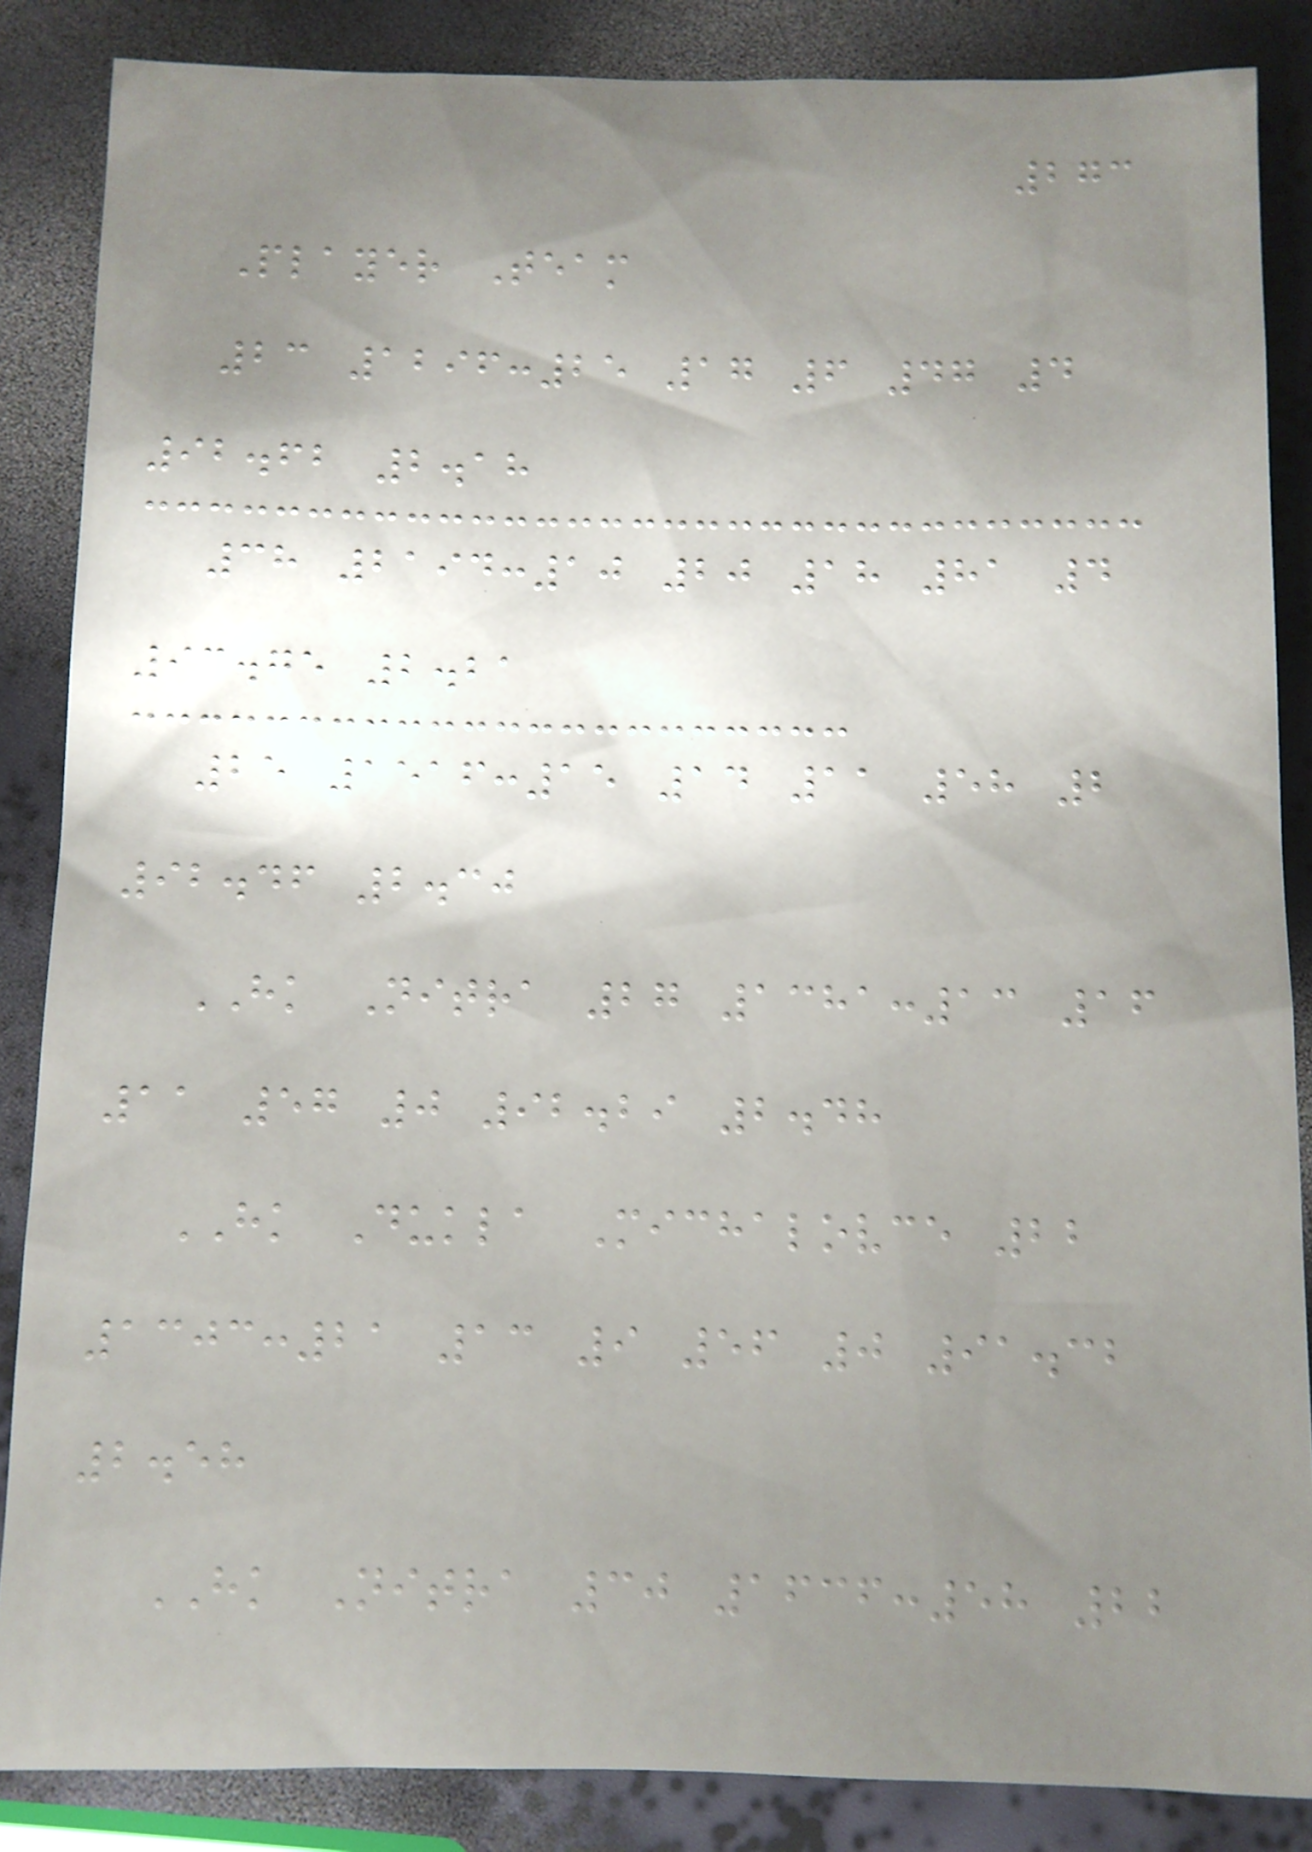273
Player Team
23 1296:25 17 6 47 4
92.62 2.18
38 2194:10 20 18 81 4
93.75 2.21
25 1516:15 14 11 58 2
92.46 2.30
HK Nitra 27 1381:13 16
11 57 0 92.29 2.48
HK Dukla Michalovce 22
1303:21 13 9 56 0 91.32
2.58
HK Nitra 30 1636:58 22
